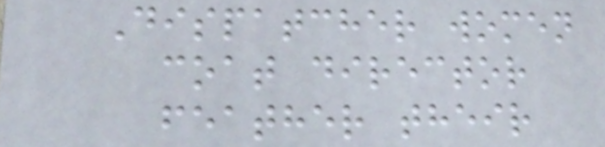Dispatcher women
coat director
feather their
